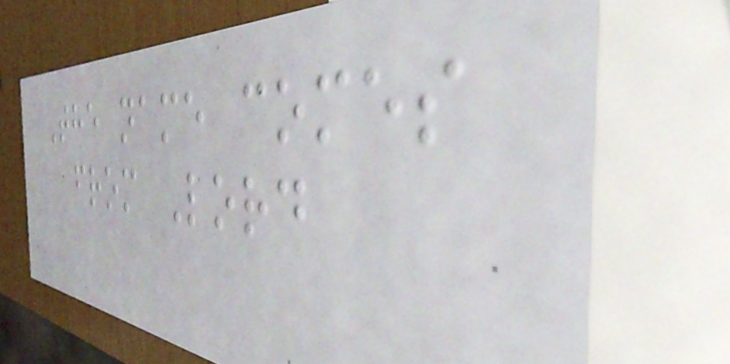The name comes
from Lord
